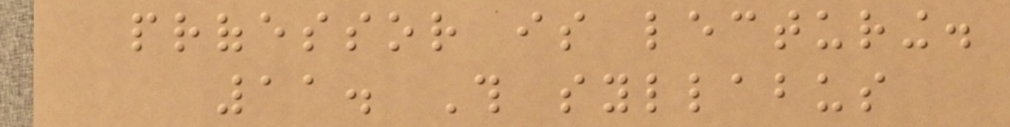professor is lecturing.
11. This syllabus
